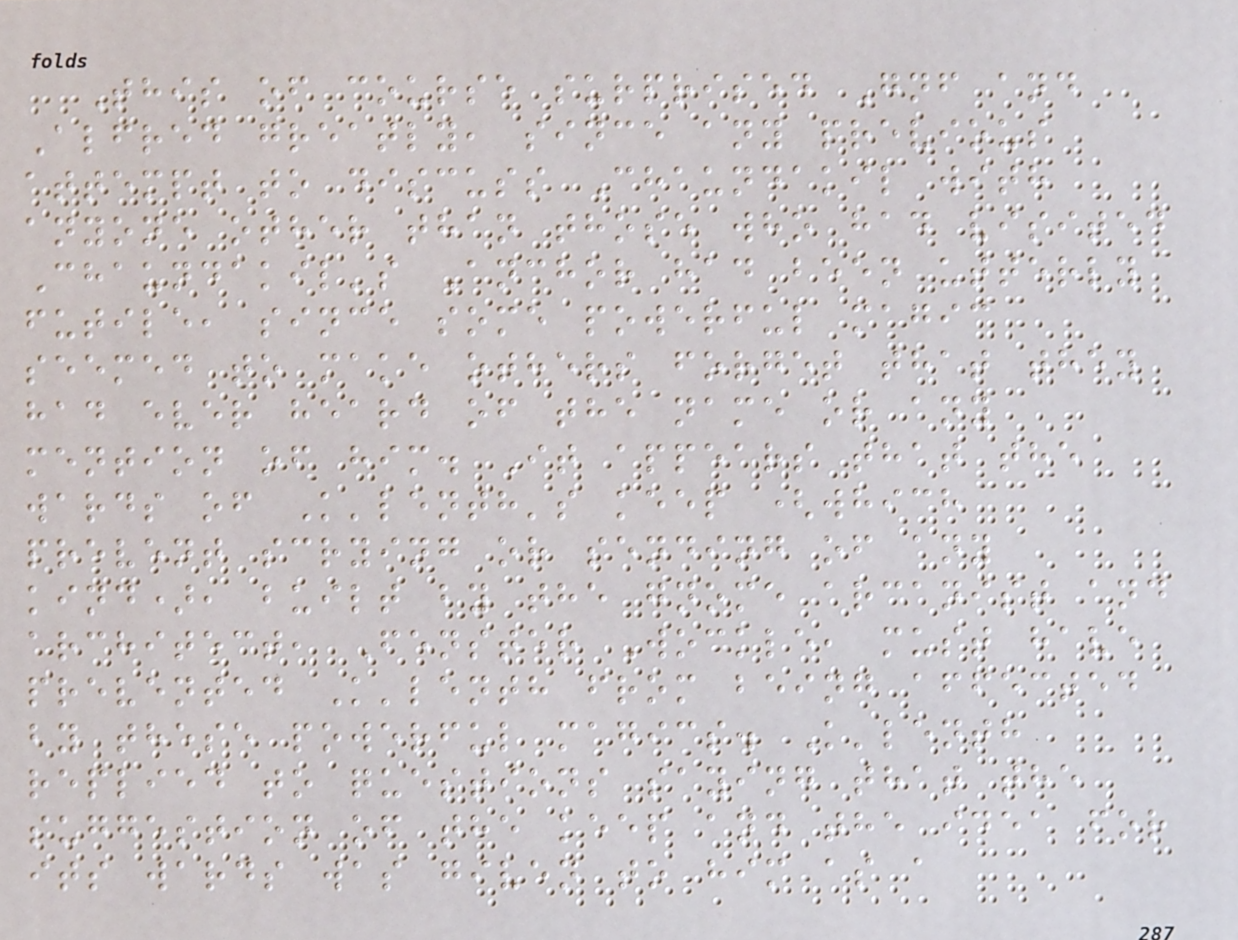This of course surprised Gnf and
Alfred greatly, since any previous
attempt to discuss Chaundakil with
anyone other than those who had visited
Chaundakil's Anchor had been utterly
futile, since some powerful magic
seemed to make others forget that they
had ever heard of the name or any
mention of him. It appears that the
wards of K'lenth's keep (which
prevent scrying or sending of any
kind), built by the gnome arcanist and
architect, Fenster Wockle, must have
prevented K'lenth from being affected
by these powerful magics. K'lenth
replied to questions saying that the
suggestion of the keep and the idea for
its wards was given to him as a
